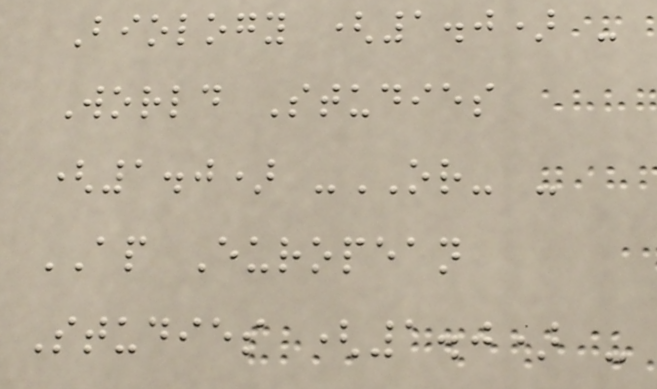Biology (1.0) -
World Studies
(1.0) -OR- -
AP European
Studies (1.0) -
